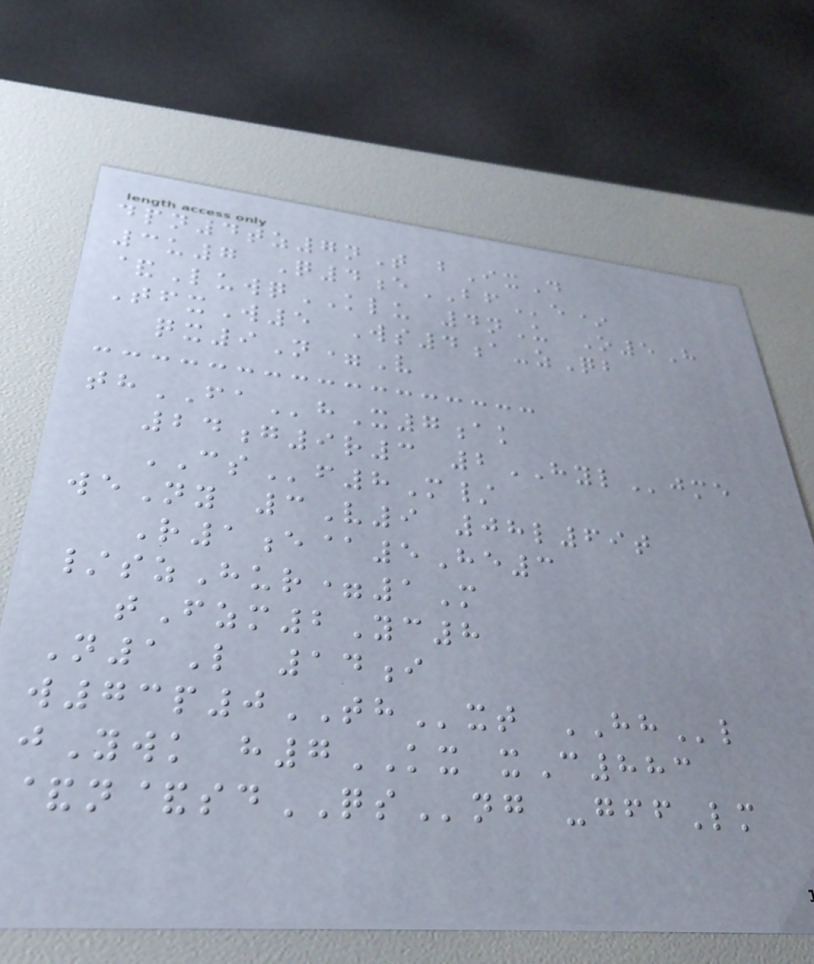dpn4tz7nT bIxD
3u7 Q4eBFe*
&LuwqKLU 4nU O5H
TfxW5 Ws4a-zQb
qx9N=V
thFAhX7ak
24g9r3 2HYLjme
CSf8M/
weNy 3V9 08l69t
R1e@5He3
/szHur=1M
tFzm2Yc8
N1L 14i
w73p0THxt HHl
jYwk h7KX xC883
&n&sdQSng -gffLm
